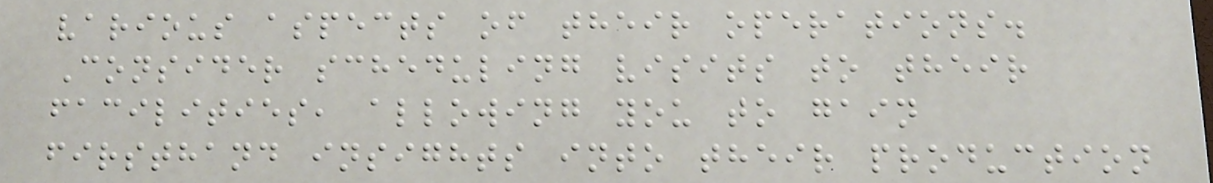various aspects of their operations.
Consider scheduling visits to their
facilities, allowing you to gain
firsthand insights into their production
